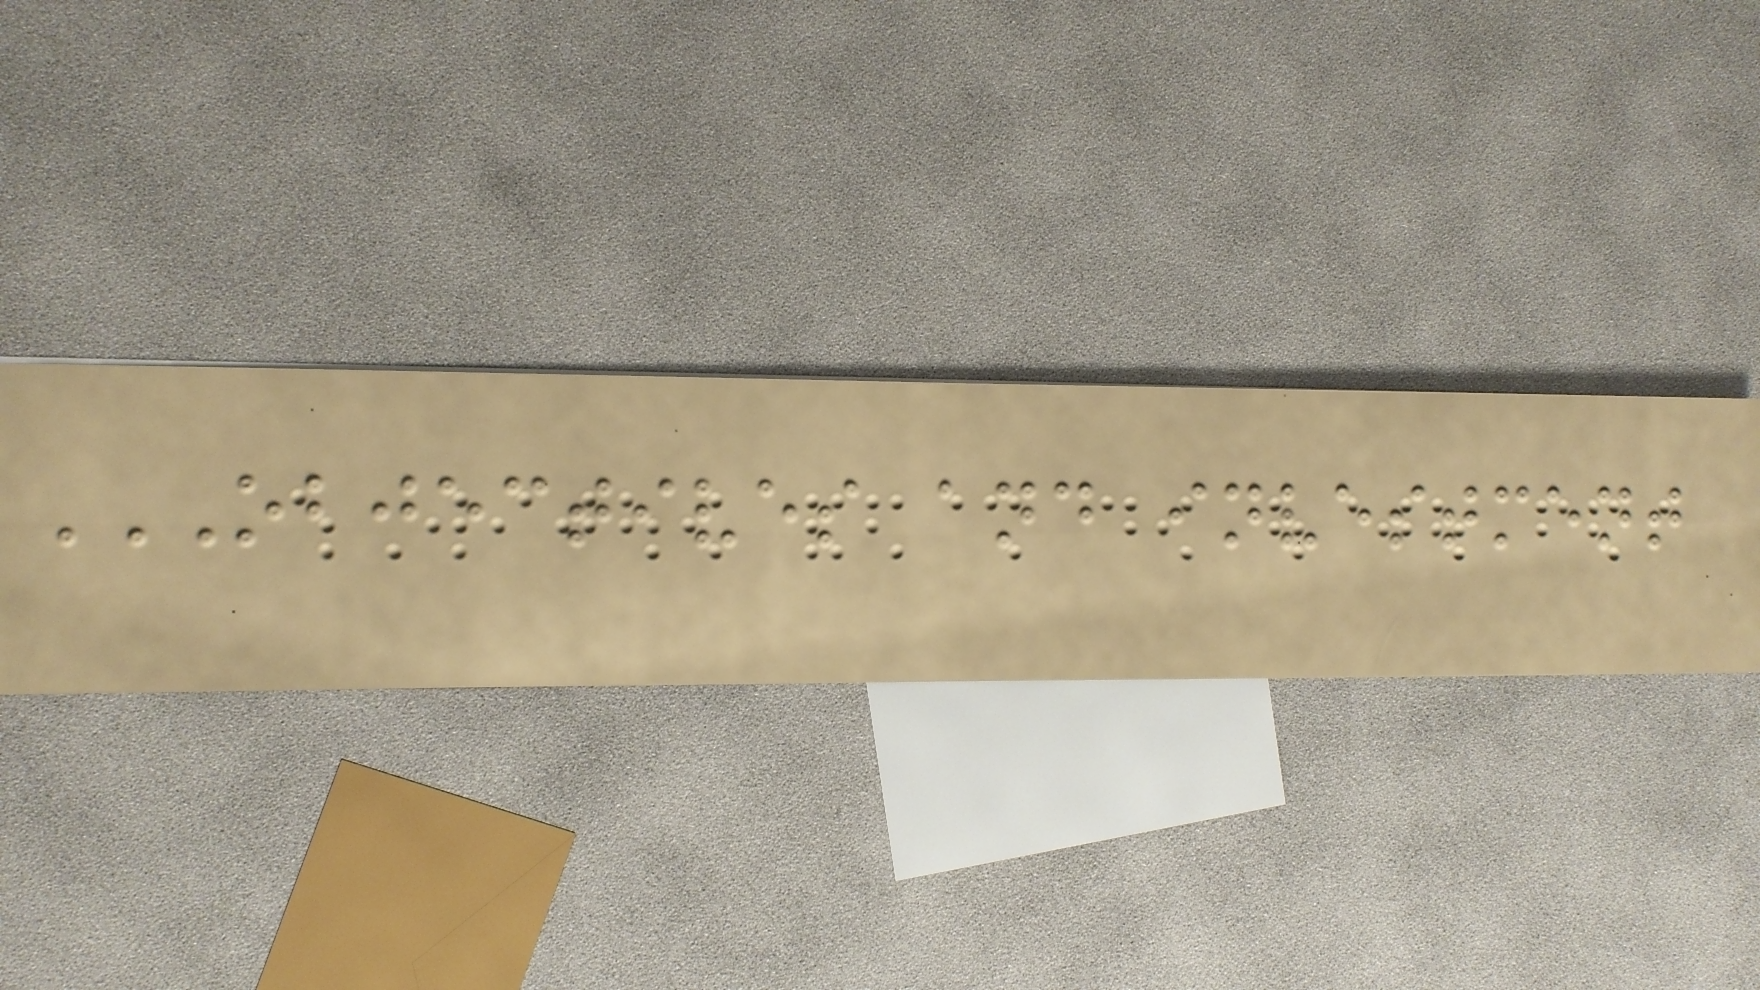OBJECTIVES AND INVESTMENT
